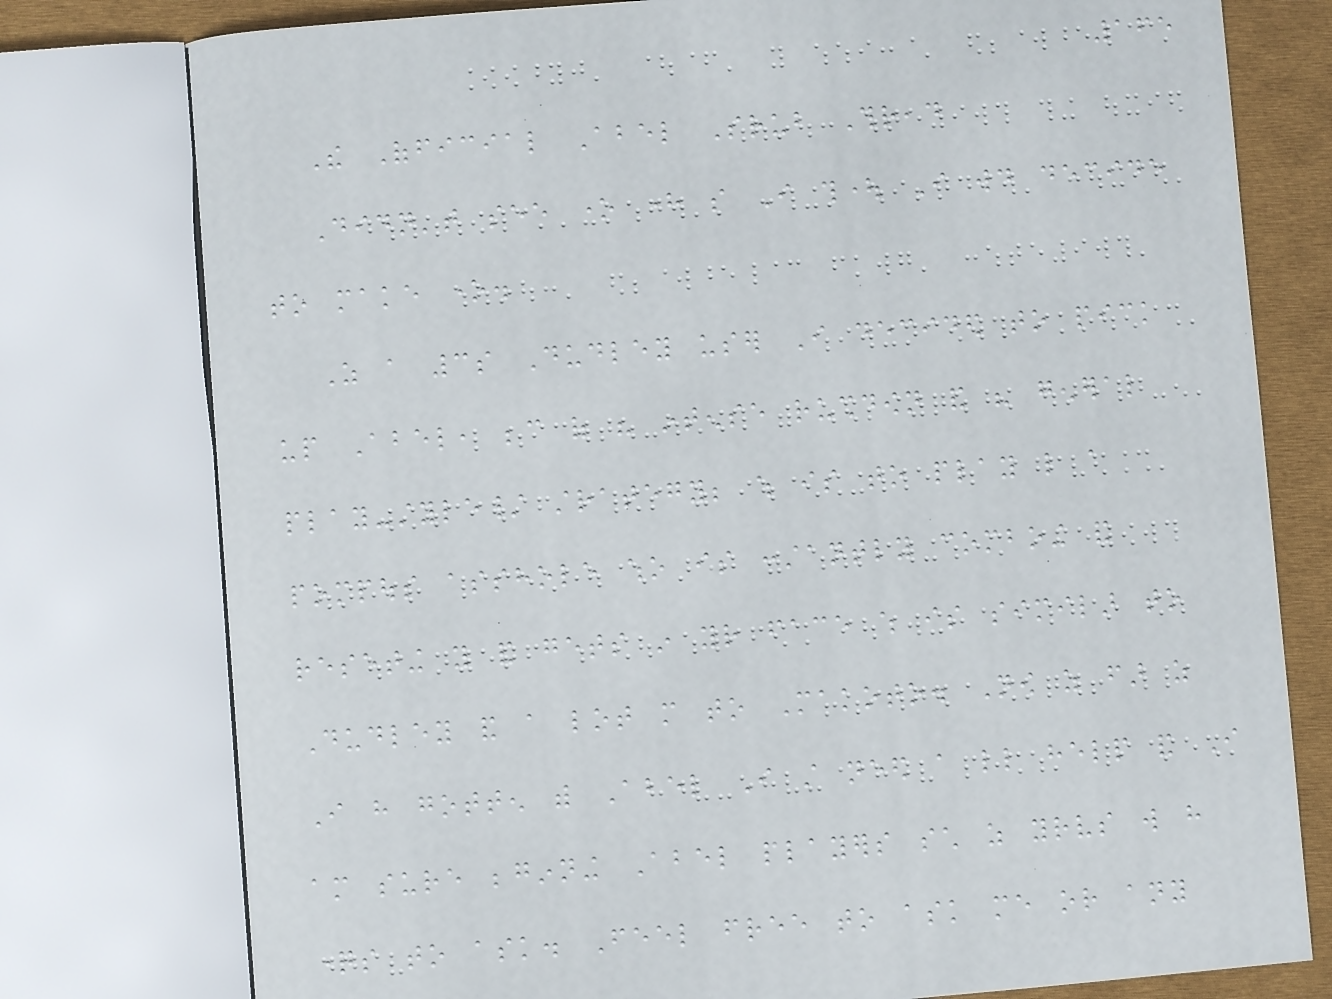165
The Official Abel Srub Thread
Didn't see one here so I thought I would decide
to make one.
As a 3s Dudley user I decided to pick
up Abel, because of his intense rushdown and his general
play-style/ strategy; which is to play like a
pompous asshole who is constantly comboing and
reseting you and gets in your face which is similar to
Dudley and a lot more to Makoto. Now as far as
I have gotten with Abel I still need a little help and I
am sure beginning Abel players such as yourselves will have
questions to ask. Feel free to ask me or any
